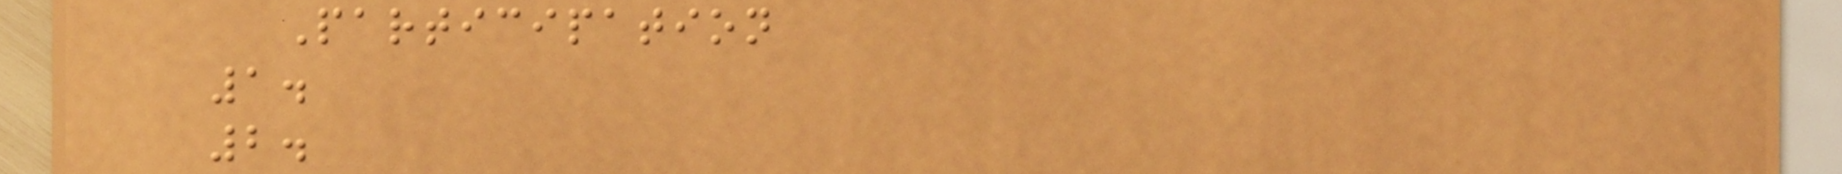Participation
1.
2.
